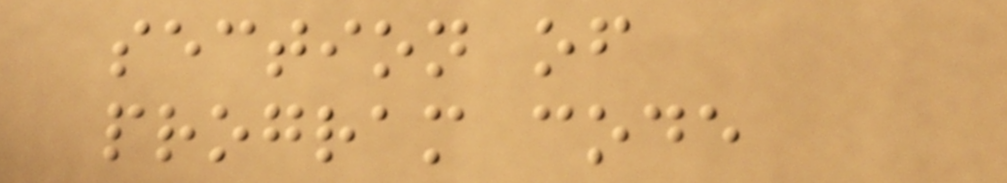section of
program code
